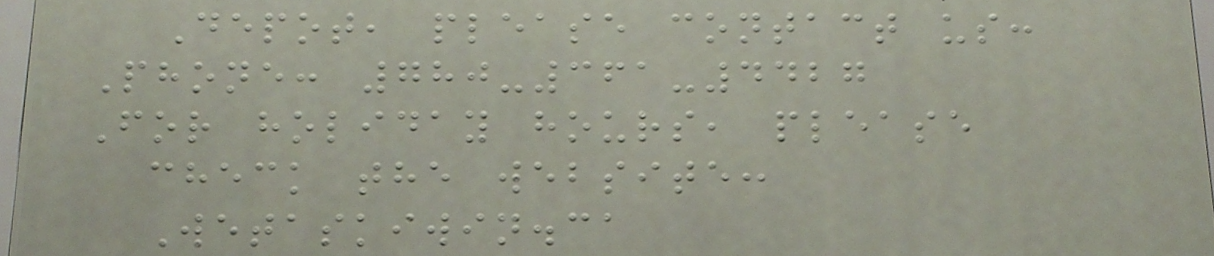Depot, please contact us:
Phone: 780-361-4427
For holiday hours, please
check the website:
Wetaskiwin.ca
